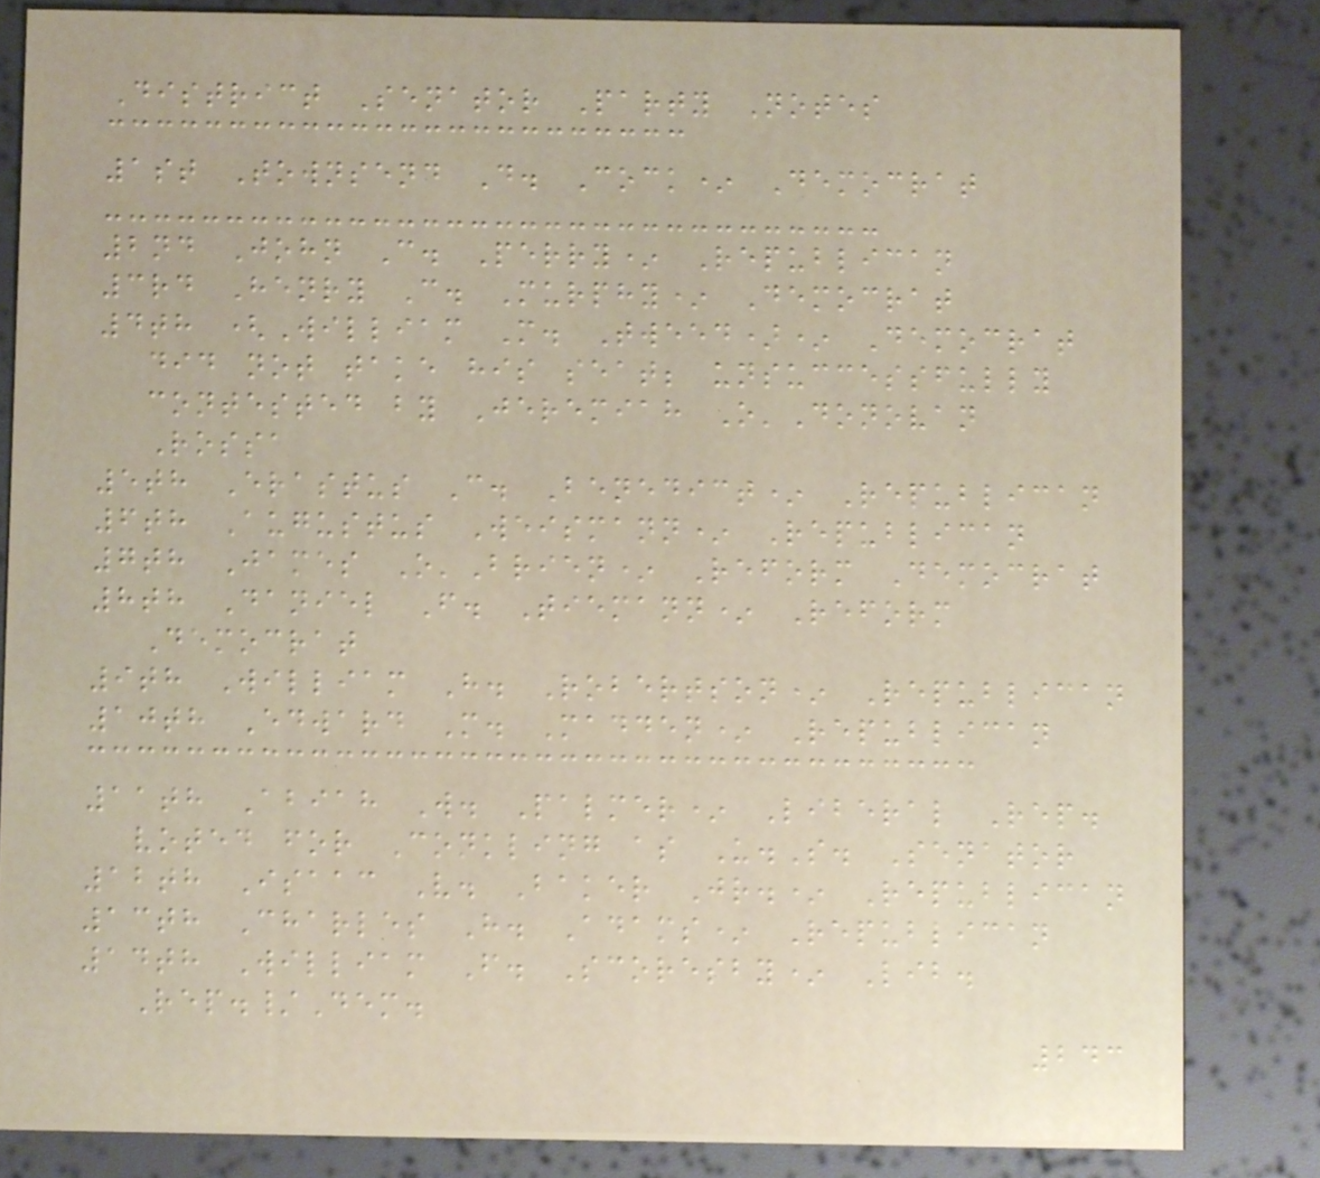District Senator Party Notes
1st Townsend D. Cock* Democrat
2nd John C. Perry* Republican
3rd Henry C. Murphy* Democrat
4th (William M. Tweed)* Democrat
did not take his seat; unsuccessfully
contested by Jeremiah O'Donovan
Rossa
5th Erastus C. Benedict* Republican
6th Augustus Weismann* Republican
7th James O'Brien* Reform Democrat
8th Daniel F. Tiemann* Reform
Democrat
9th William H. Robertson* Republican
10th Edward M. Madden* Republican
11th Abiah W. Palmer* Liberal Rep.
voted for Conkling as U.S. Senator
12th Isaac V. Baker Jr.* Republican
13th Charles H. Adams* Republican
14th William F. Scoresby* Lib.
Rep./Dem.
243
